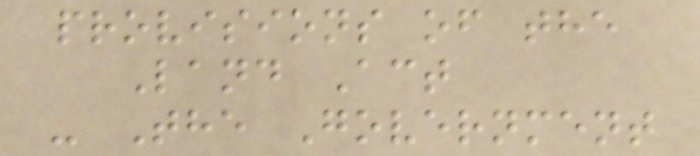provisions of the
Land Act
- The Government
